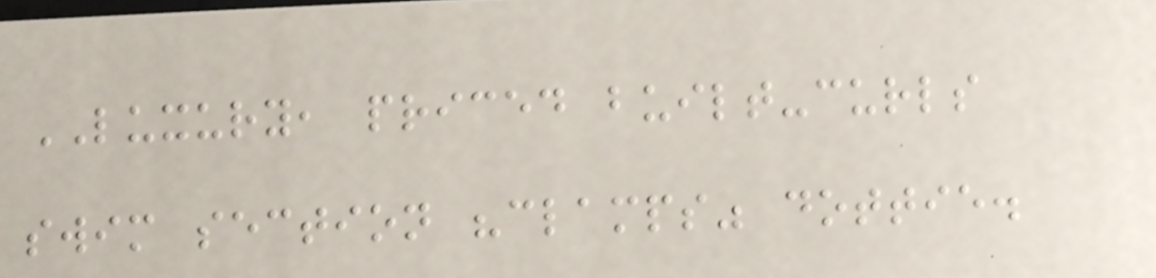LUXURY, priced built-curls
swim section "clamps" dottie.
